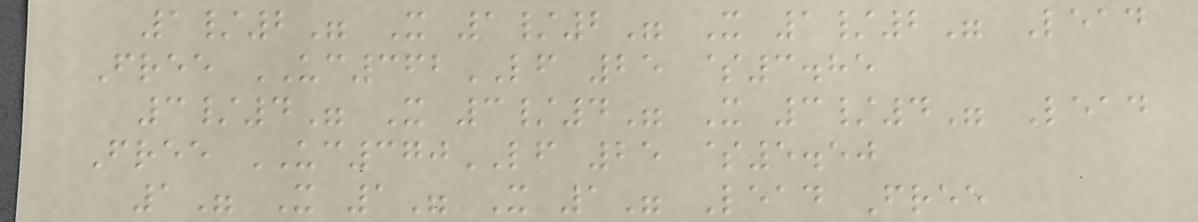1/2" X 1/2" X 1/2" Lead
Free UC362LF 25 $3.85
3/4" X 3/4" X 3/4" Lead
Free UC370LF 25 $5.50
1" X 1" X 1" Lead Free
